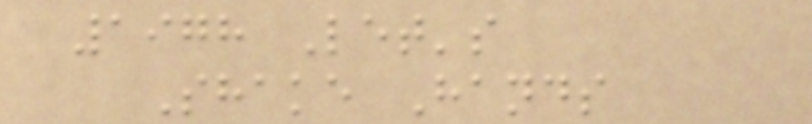1978 Let's
Shake Hands
